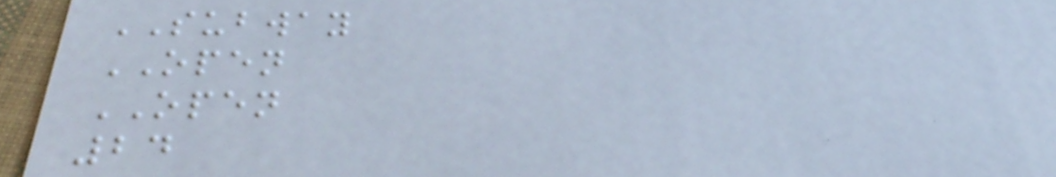SUBWAY
OPEN
OPEN
24
